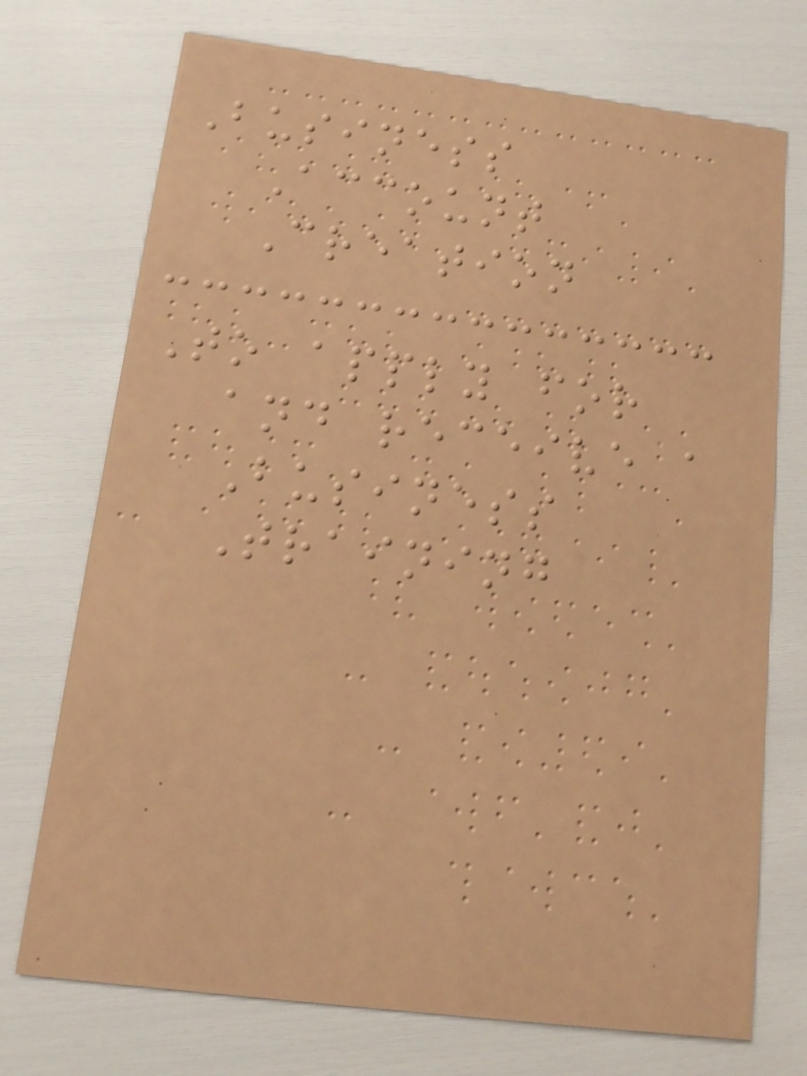Business
Account
Creation
To apply for
and receive a
Business
Training
